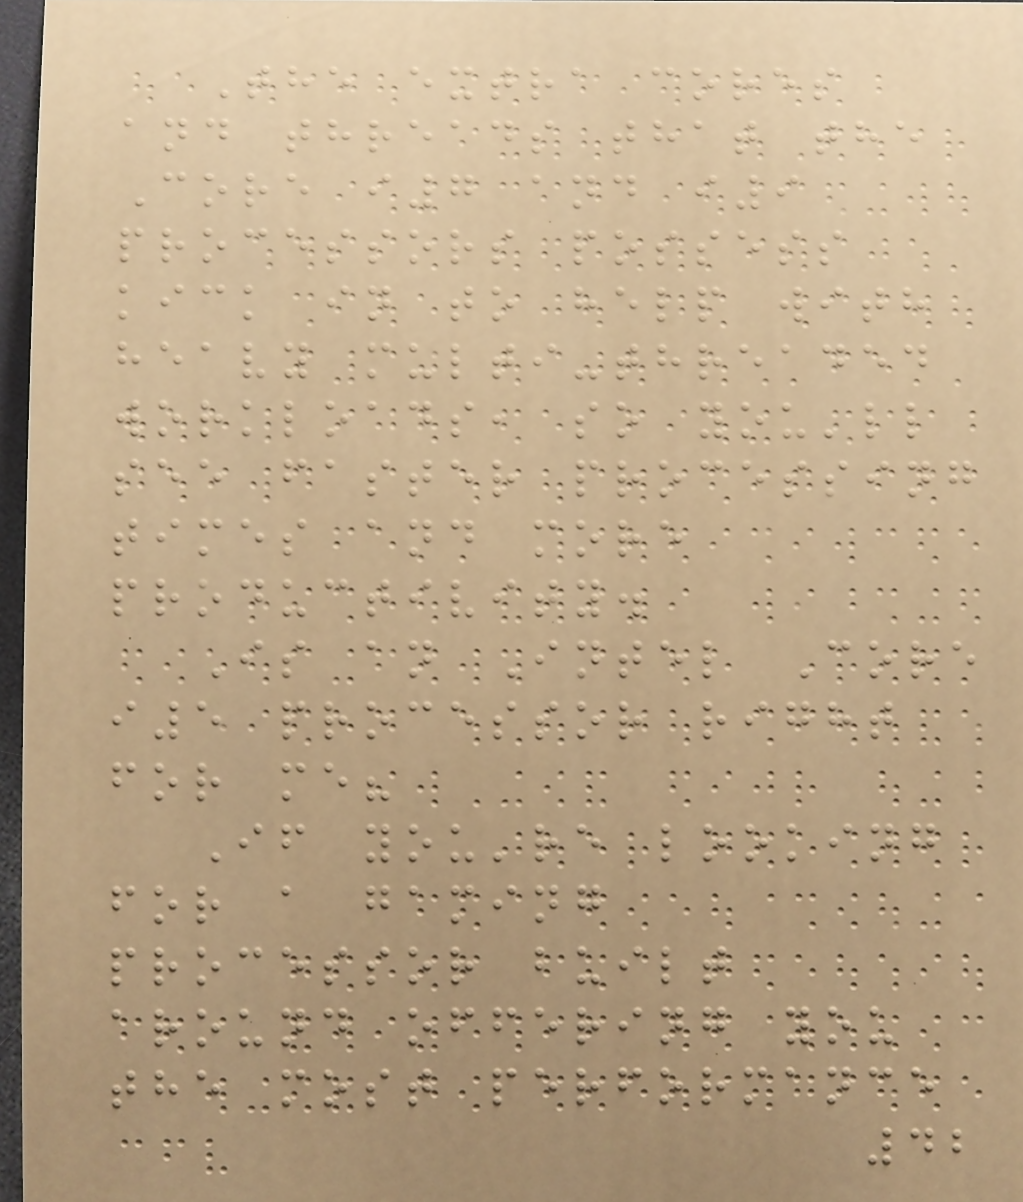The extra cores
and threads that the
Core i7 and i9
processors possess
kick in to help with
heavy multi-threaded
workloads, so you'll
see faster processing
times and more
productivity.
Is an Intel Core
i5 processor right
for me?
If you're looking
for a gaming
processor built
around offering you
the most performance
42
